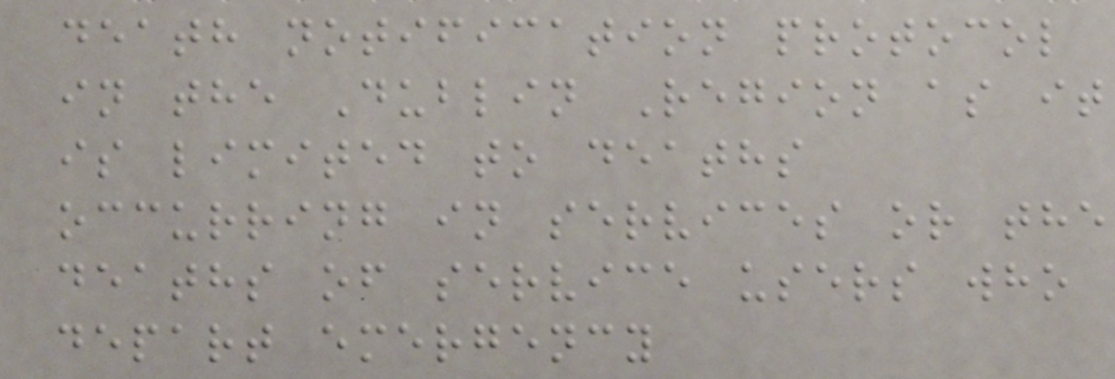death notification protocol
in the Dublin Region as it
is limited to deaths
occurring in services or the
deaths of service users who
depart emergency
